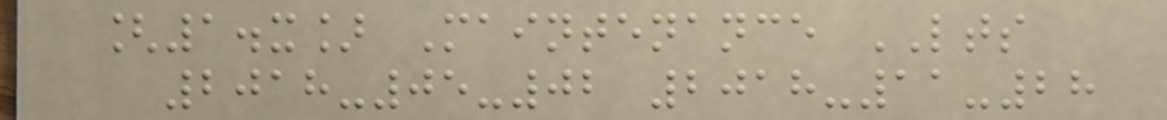[1.x] Maintenance LTS
2018-05-02 2018-11-28
